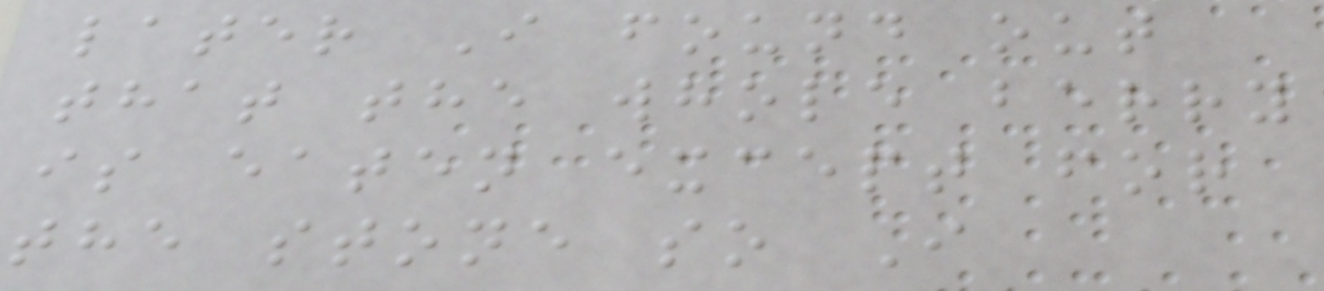later I found out
that the whole berry
is eaten except for
the stone so I
